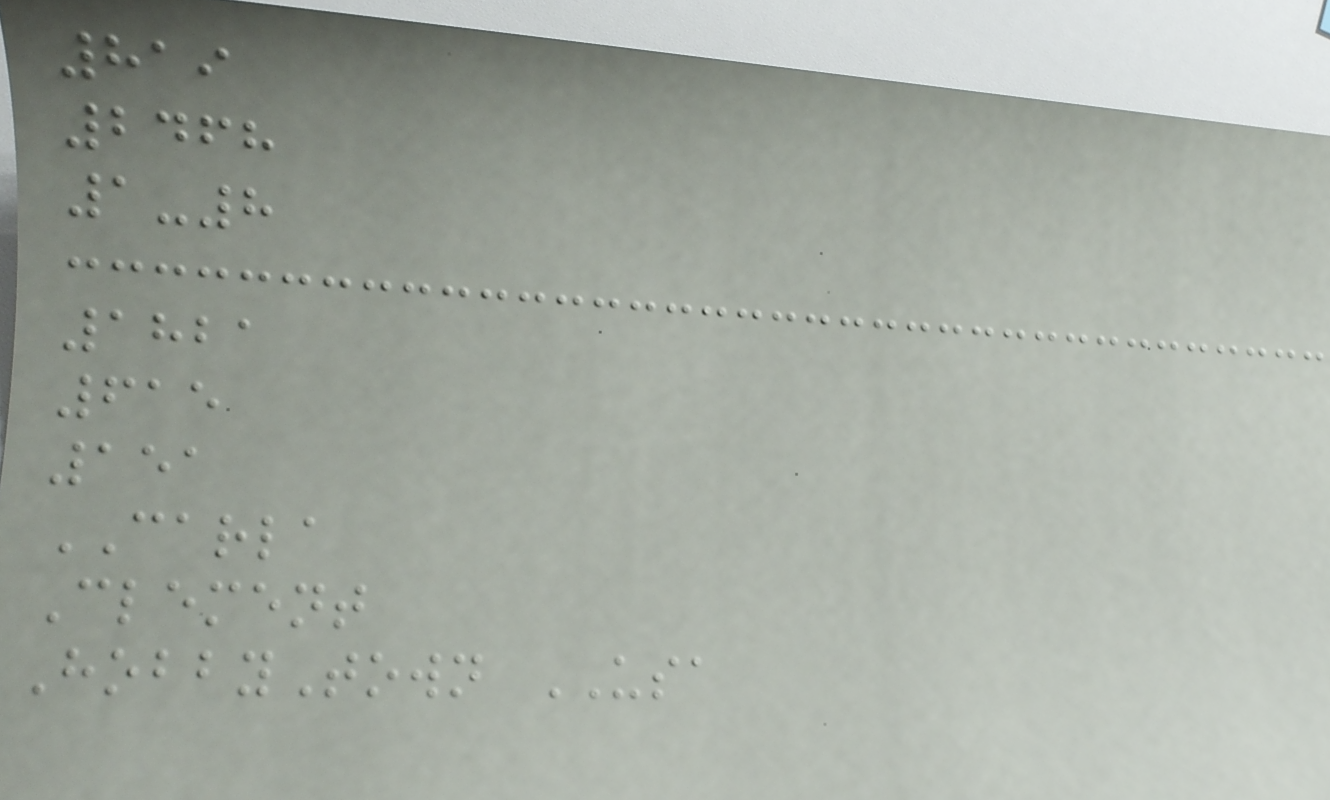819
2468
1-8
1821
615
151
CARLA
Clement
HobbyTown USA
